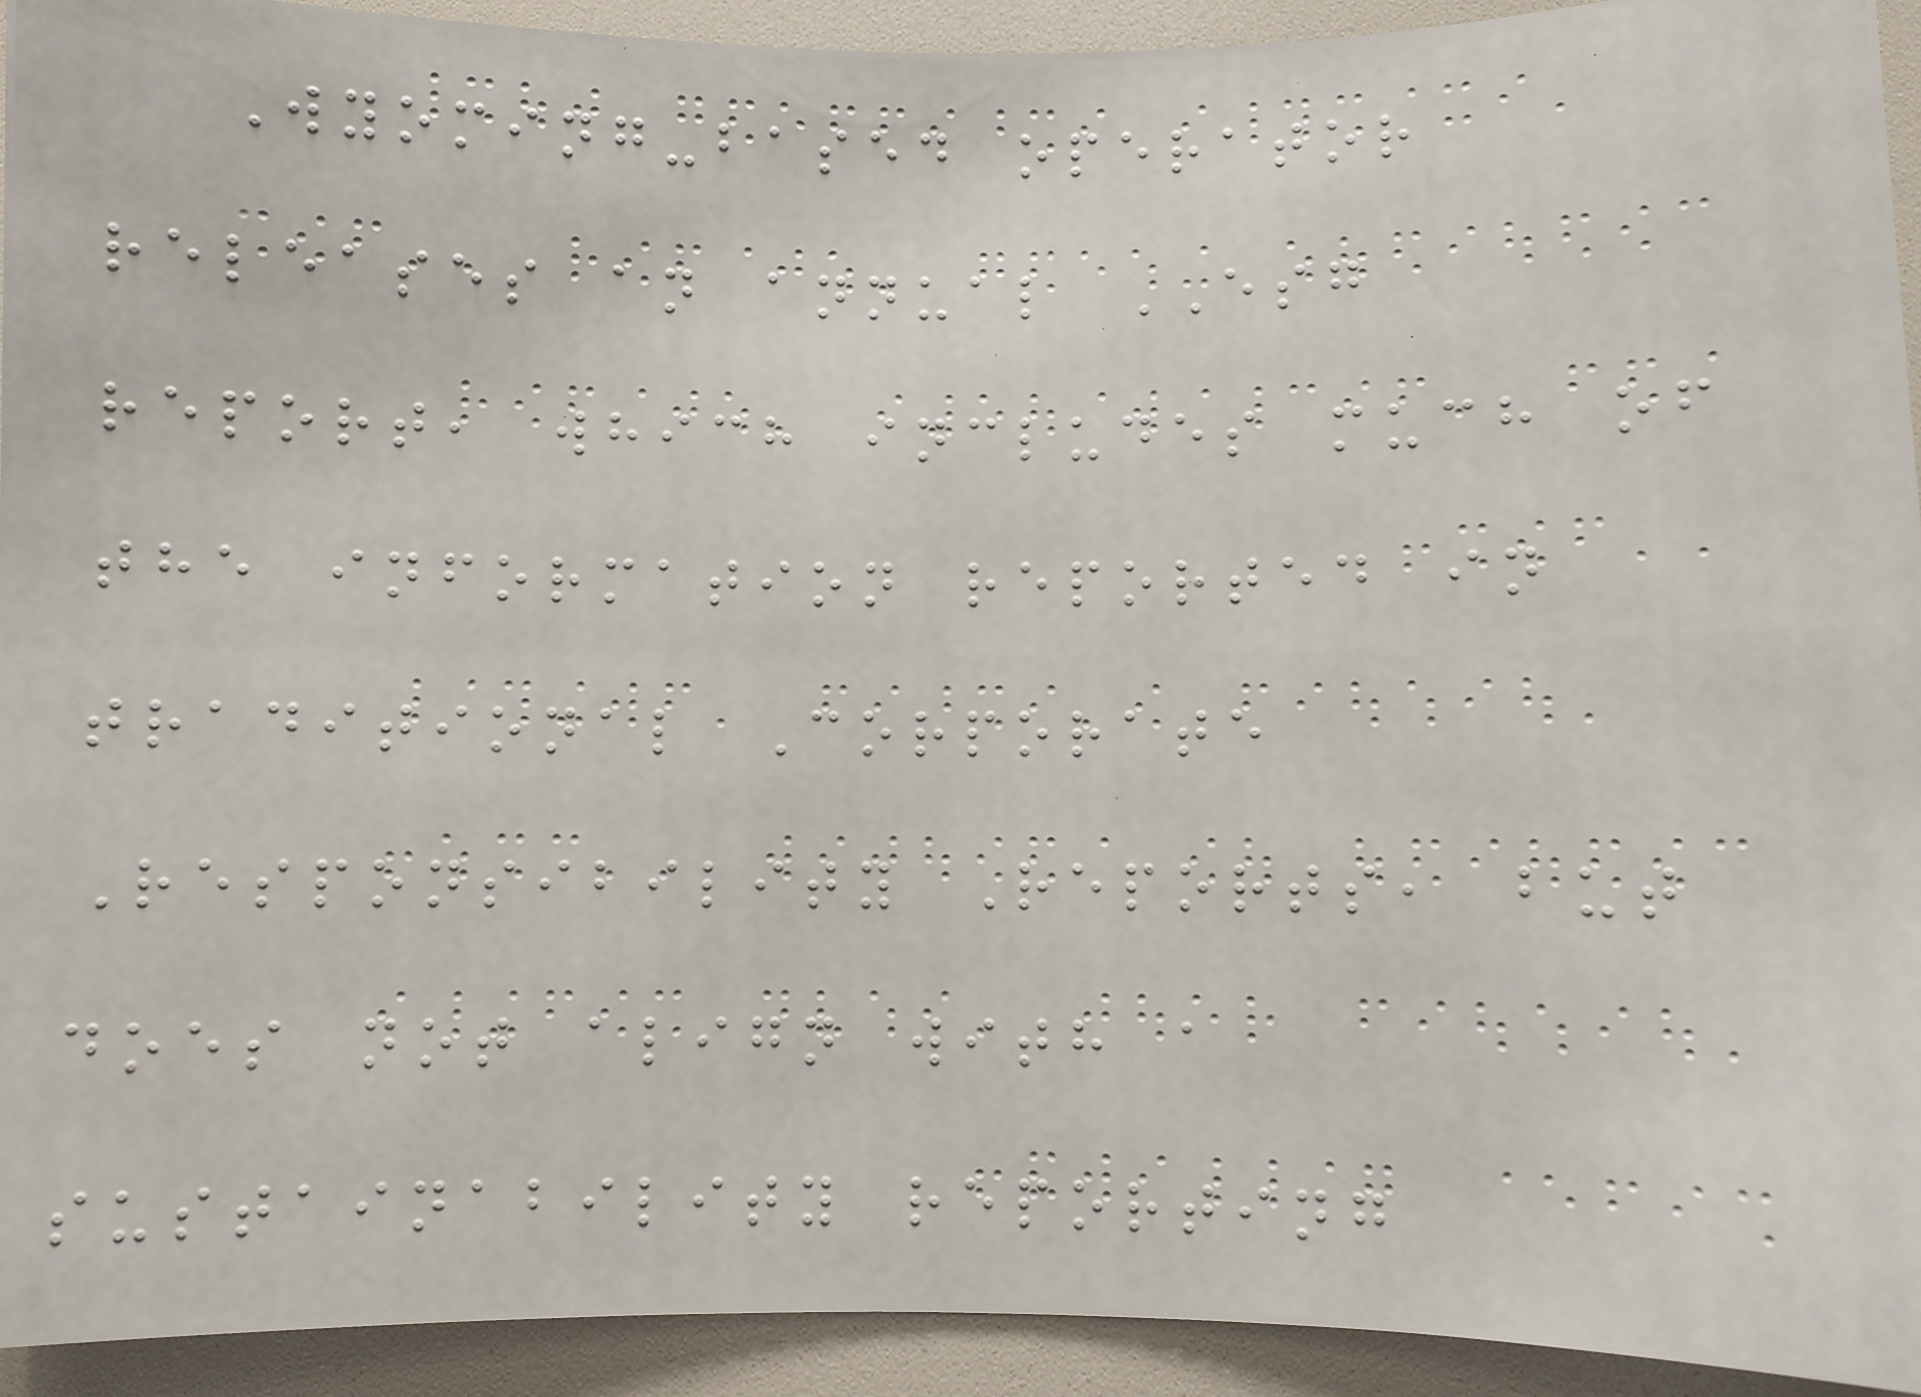Wyoming-based operator
releases an annual ESG
report, which includes much of
the information reported in
traditional Corporate
Responsibility Reports, but
does not align with a
sustainability reporting
